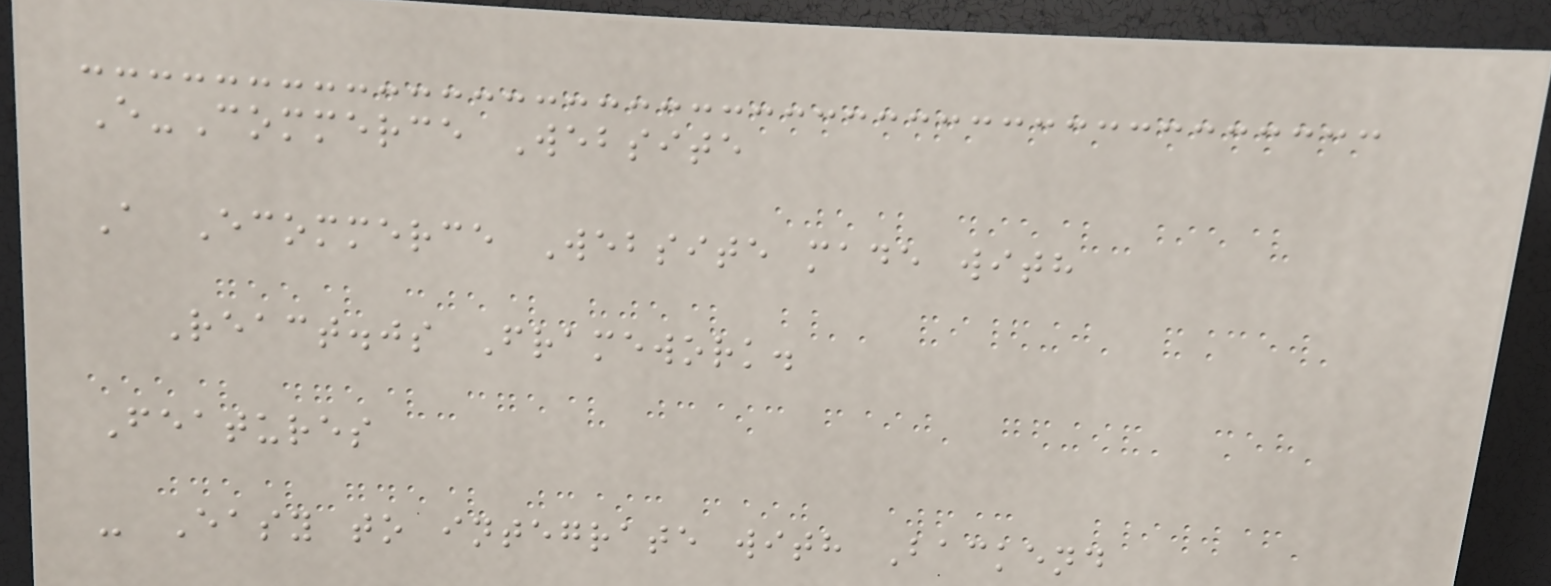E-Commerce Website
A Ecommerce Website made with
React.js Framework.
Features
- Easy to integrate with Backend
